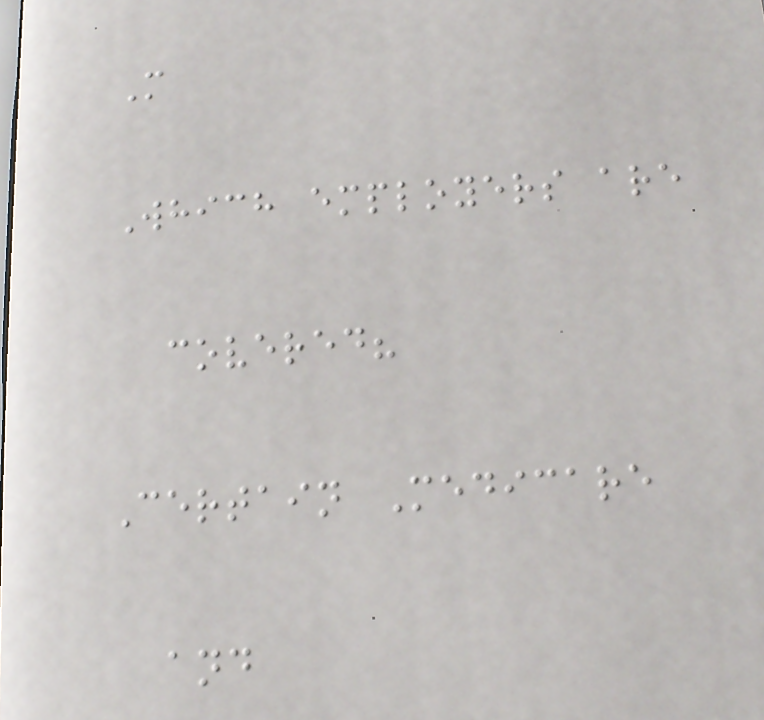M
Which employers are
covered?
Certain Medicare
and
